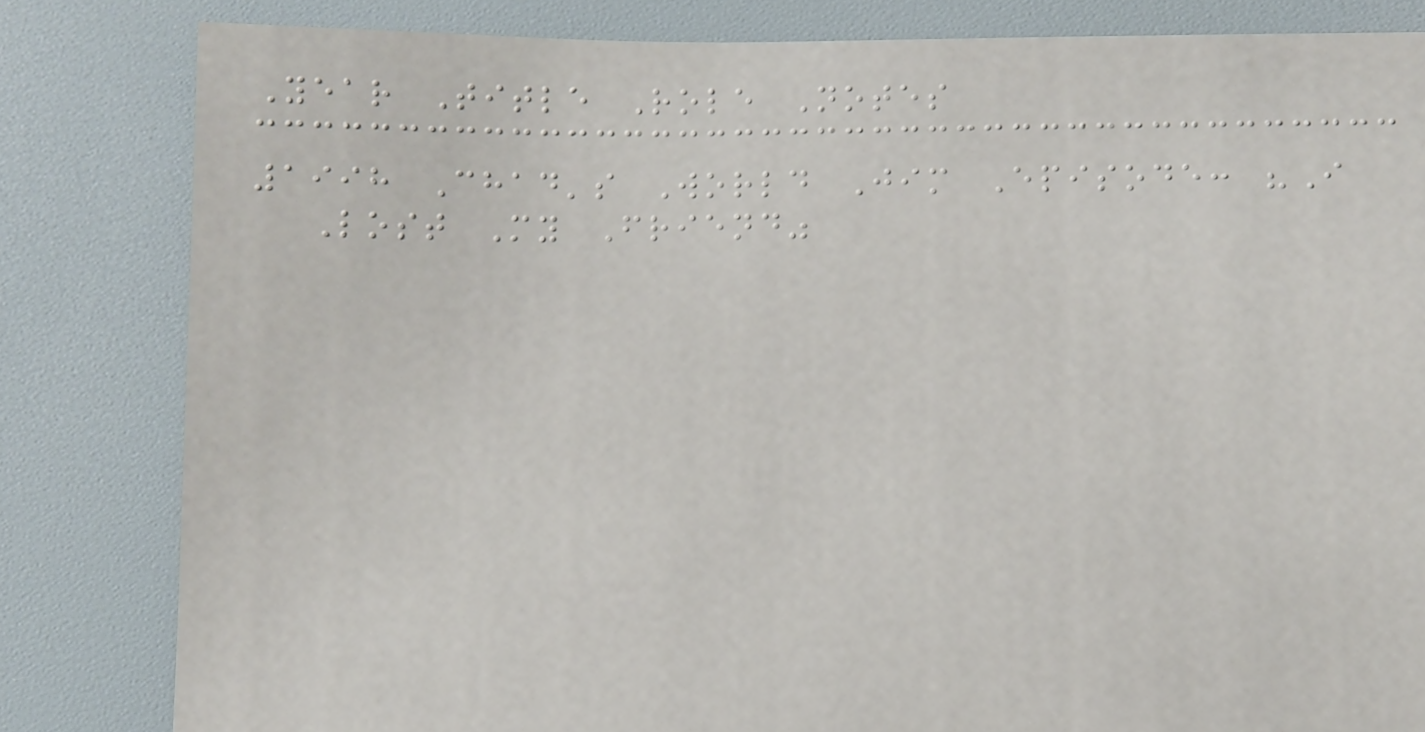Year Title Role Notes
1998 Chad's World Jim Episode: "I
Lost My Friend"
